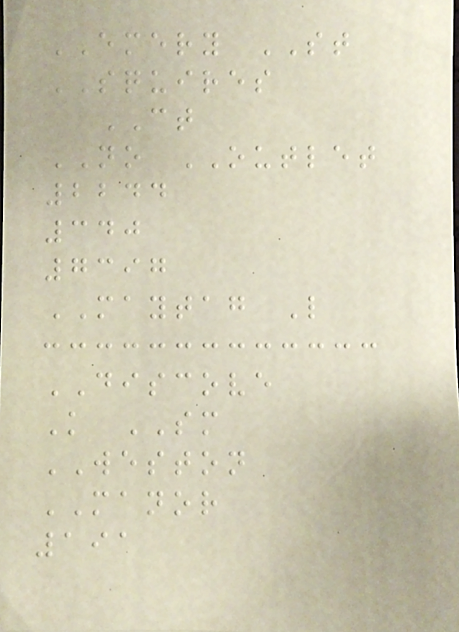EMERY ST
SQUIRES
CT
NO OUTLET
2244
340
7397
MAYTAG L
DISCOVE
K SM
WESTON
MANOR
191
